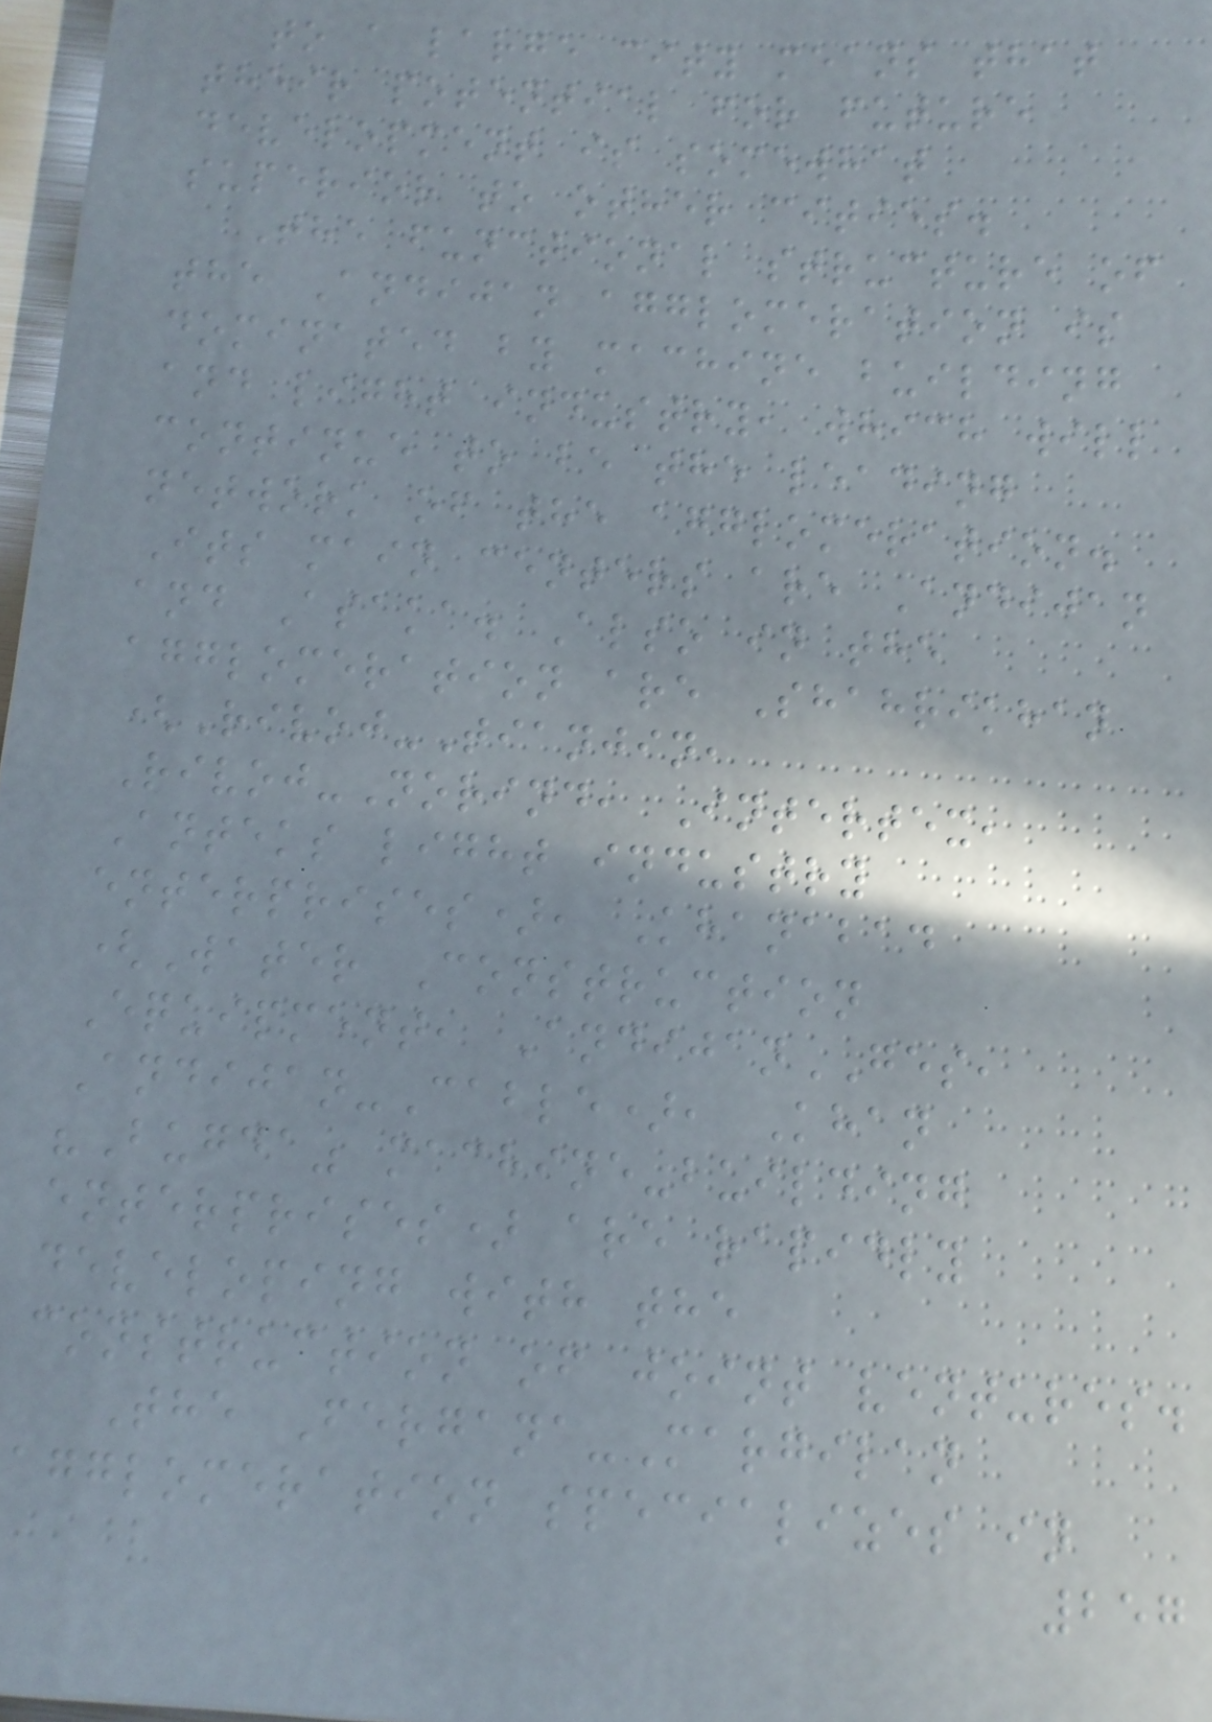to a large city means that
their potential for future
development is somewhat
superior to other cities.
The functional structure of
the Andijan agglomeration is
dominated by machine building
and light industry, which will
continue to be the leading
network of the agglomeration.
Its main centers are Andijan
and Asaka. Also in the
agglomeration are Shahrikhan
(Rivoj-Tianjin,
Rivoj-Norind, Intertex,
Anteks light industry
enterprises), Khanabad
(Water Construction
Equipment, AndijanGES,
Andijan-Cable), Khan
"Bugda" machine-building
enterprises) are rapidly
developing with the
construction of joint ventures.
The Fergana-Margilan
agglomeration specializes in
257
